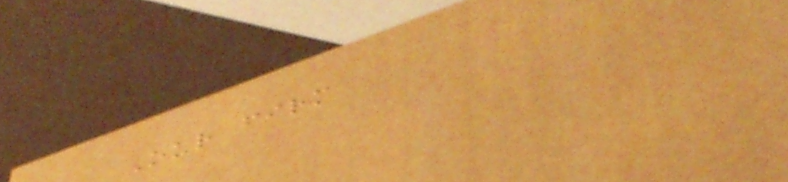Our firm
